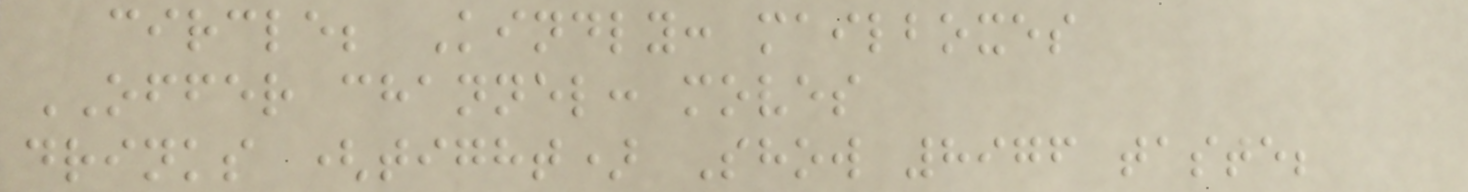circle; Kindly: mailboxes
OFFER channel: moves
drinks (tight) Show 8976 taste;
